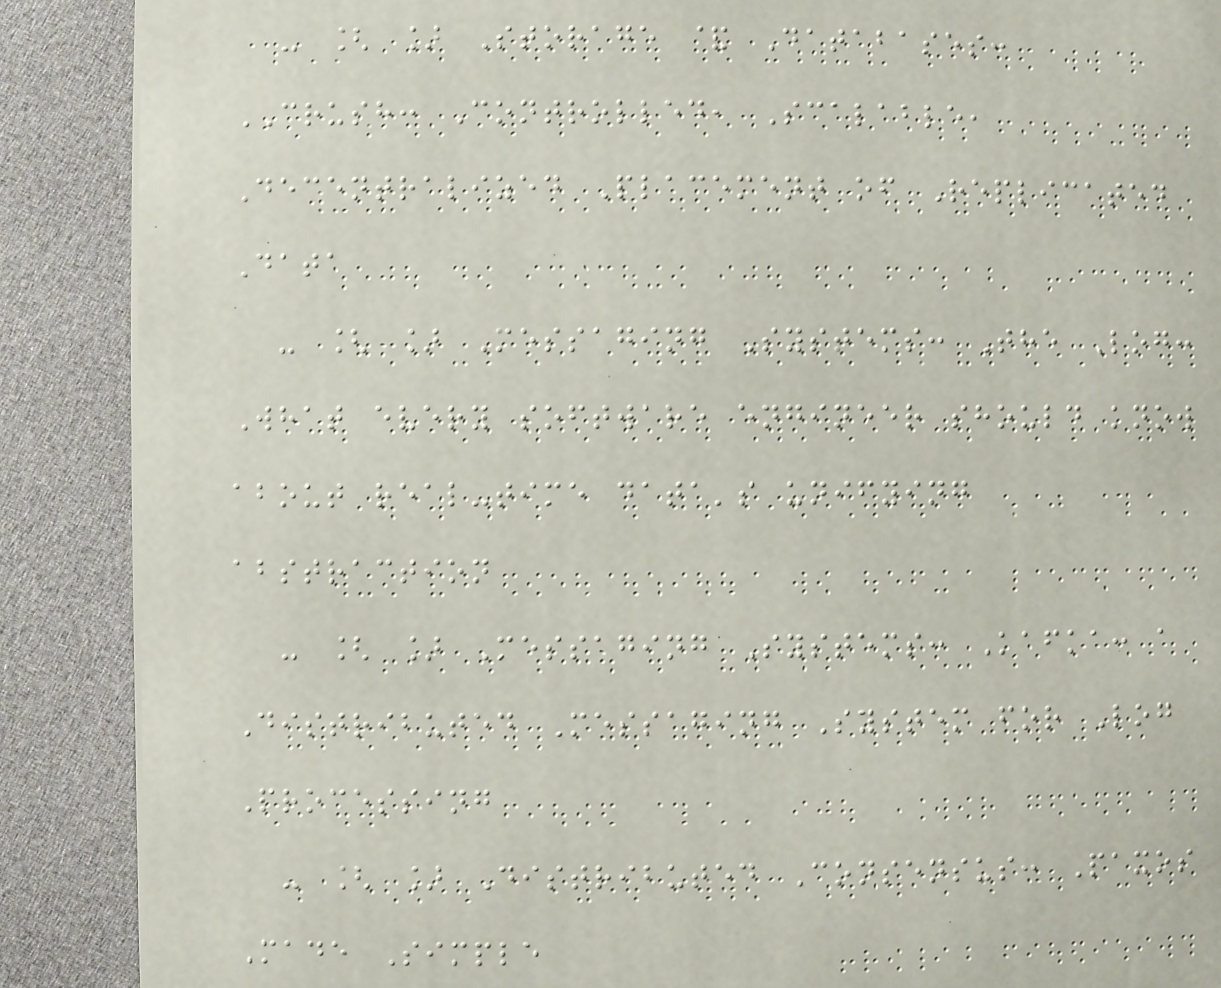- [ ] Storage & Databases:
CRUSH: Controlled, Scalable,
Decentralized Placement of Replicated
Data
- [ ] Messaging Systems: The Log:
What every software engineer should know
about real-time data's unifying
abstraction
- [ ] Messaging Systems: Kafka: a
Distributed Messaging System for Log
Processing
- [ ] Distributed Consensus: Paxos
Made Simple
